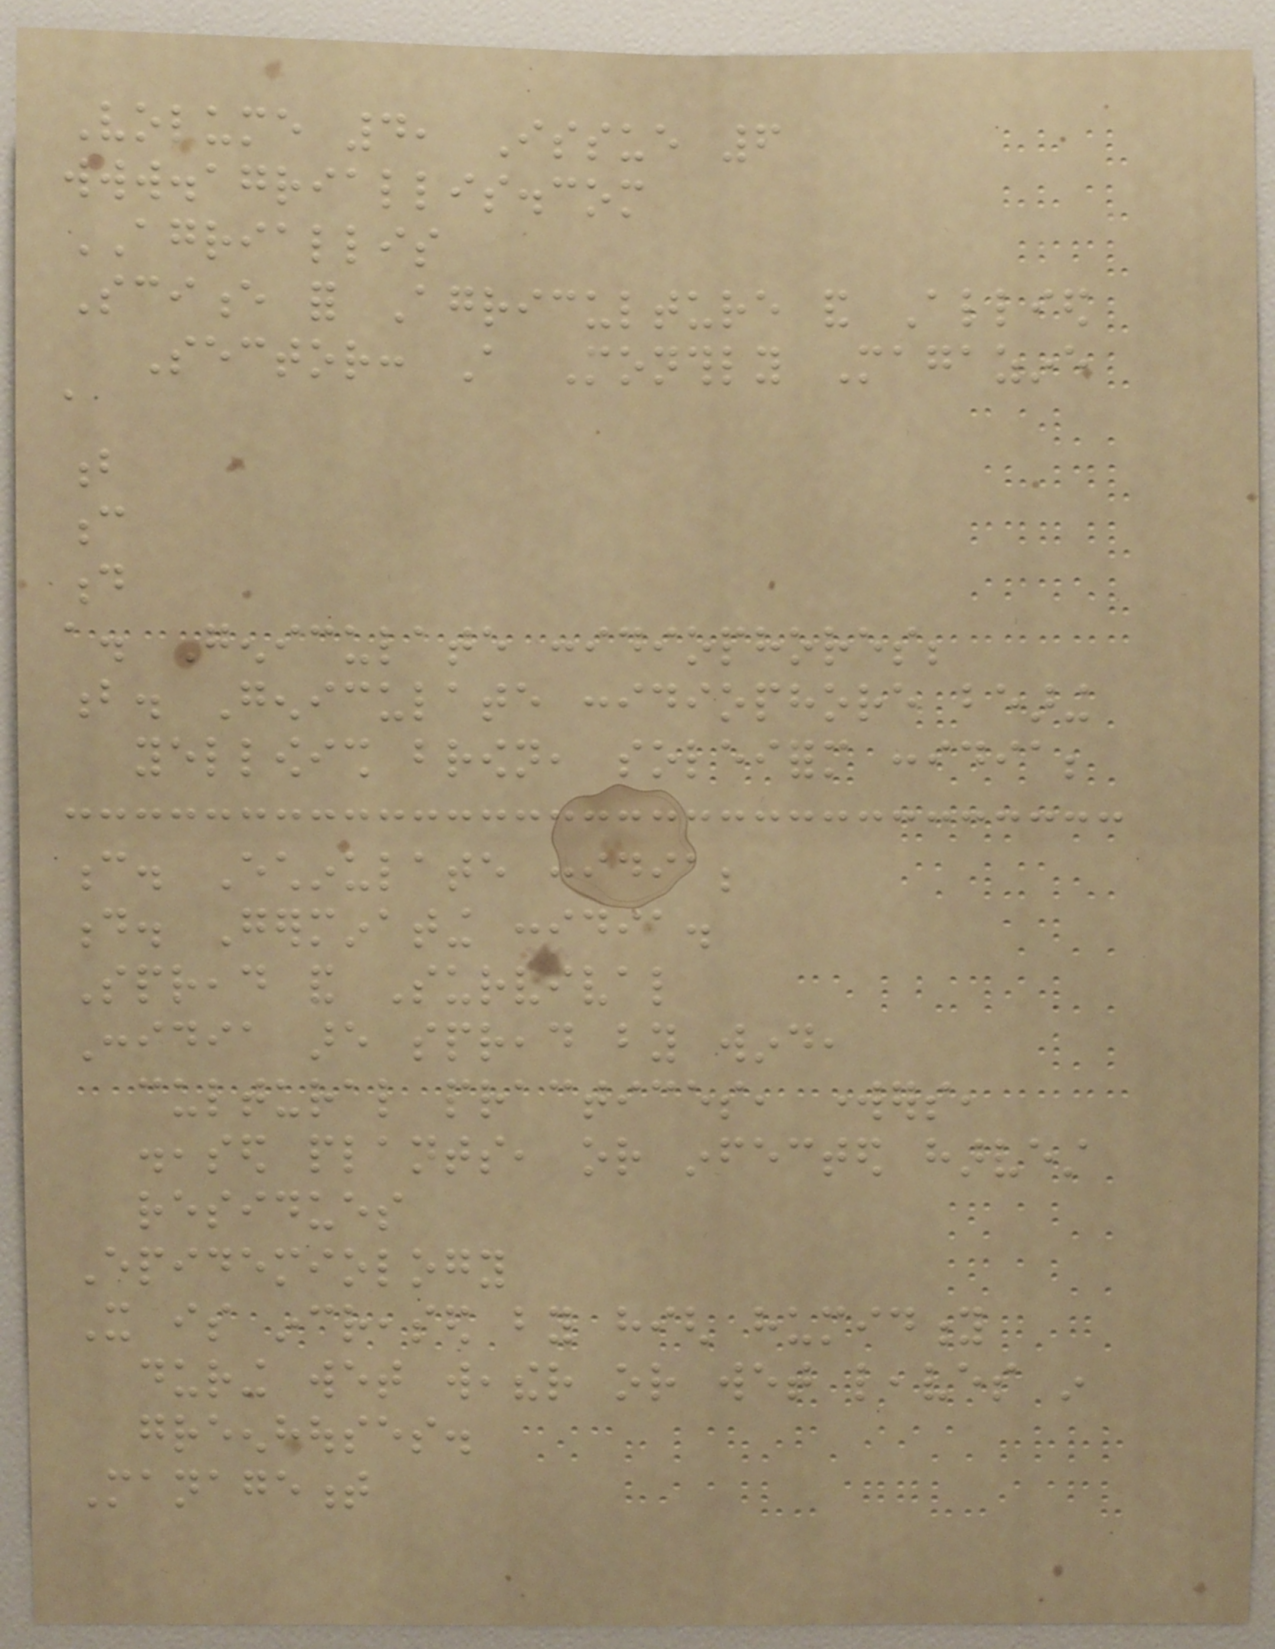Volume 4, Issue 6
www.agriallis.com
AGRIALLIS
Science for Agriculture and Allied
Sector: A Monthly Magazine
a
b
c
d
a. Geniculate conidiophores;
b. Geniculate conidiophore bearing
yellowish brown, soleiform conidia;
c. Echinulate conidia;
d. Germinating conidia.
Spread and Survival
Conidia are spread by wind,
cultural practices, workers,
diseased plants, or infected harvest
residues
Epidemiology
It is increased by high humidity
during wet weather or wet leaves in
greenhouses.
Management
